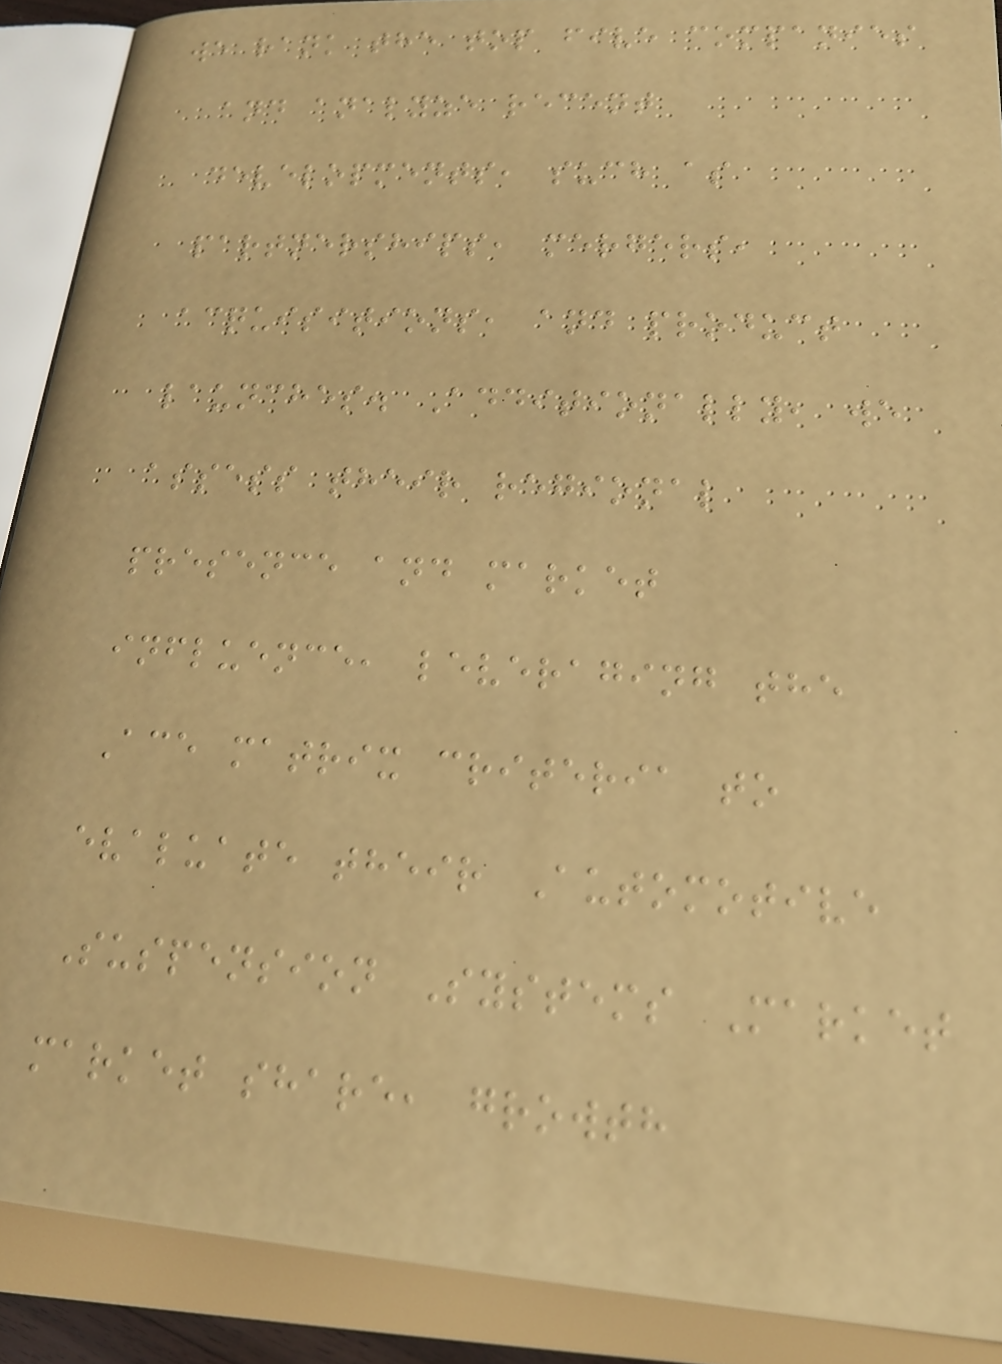we rank the top five companies
and analyze recent
developments, such as
partnerships, mergers,
acquisitions, and product
launches. Additionally, we
assess their regional
presence and market
influence, leveraging the
Ace matrix criteria to
evaluate their Automotive
Suspension Systems Market
market share, growth
